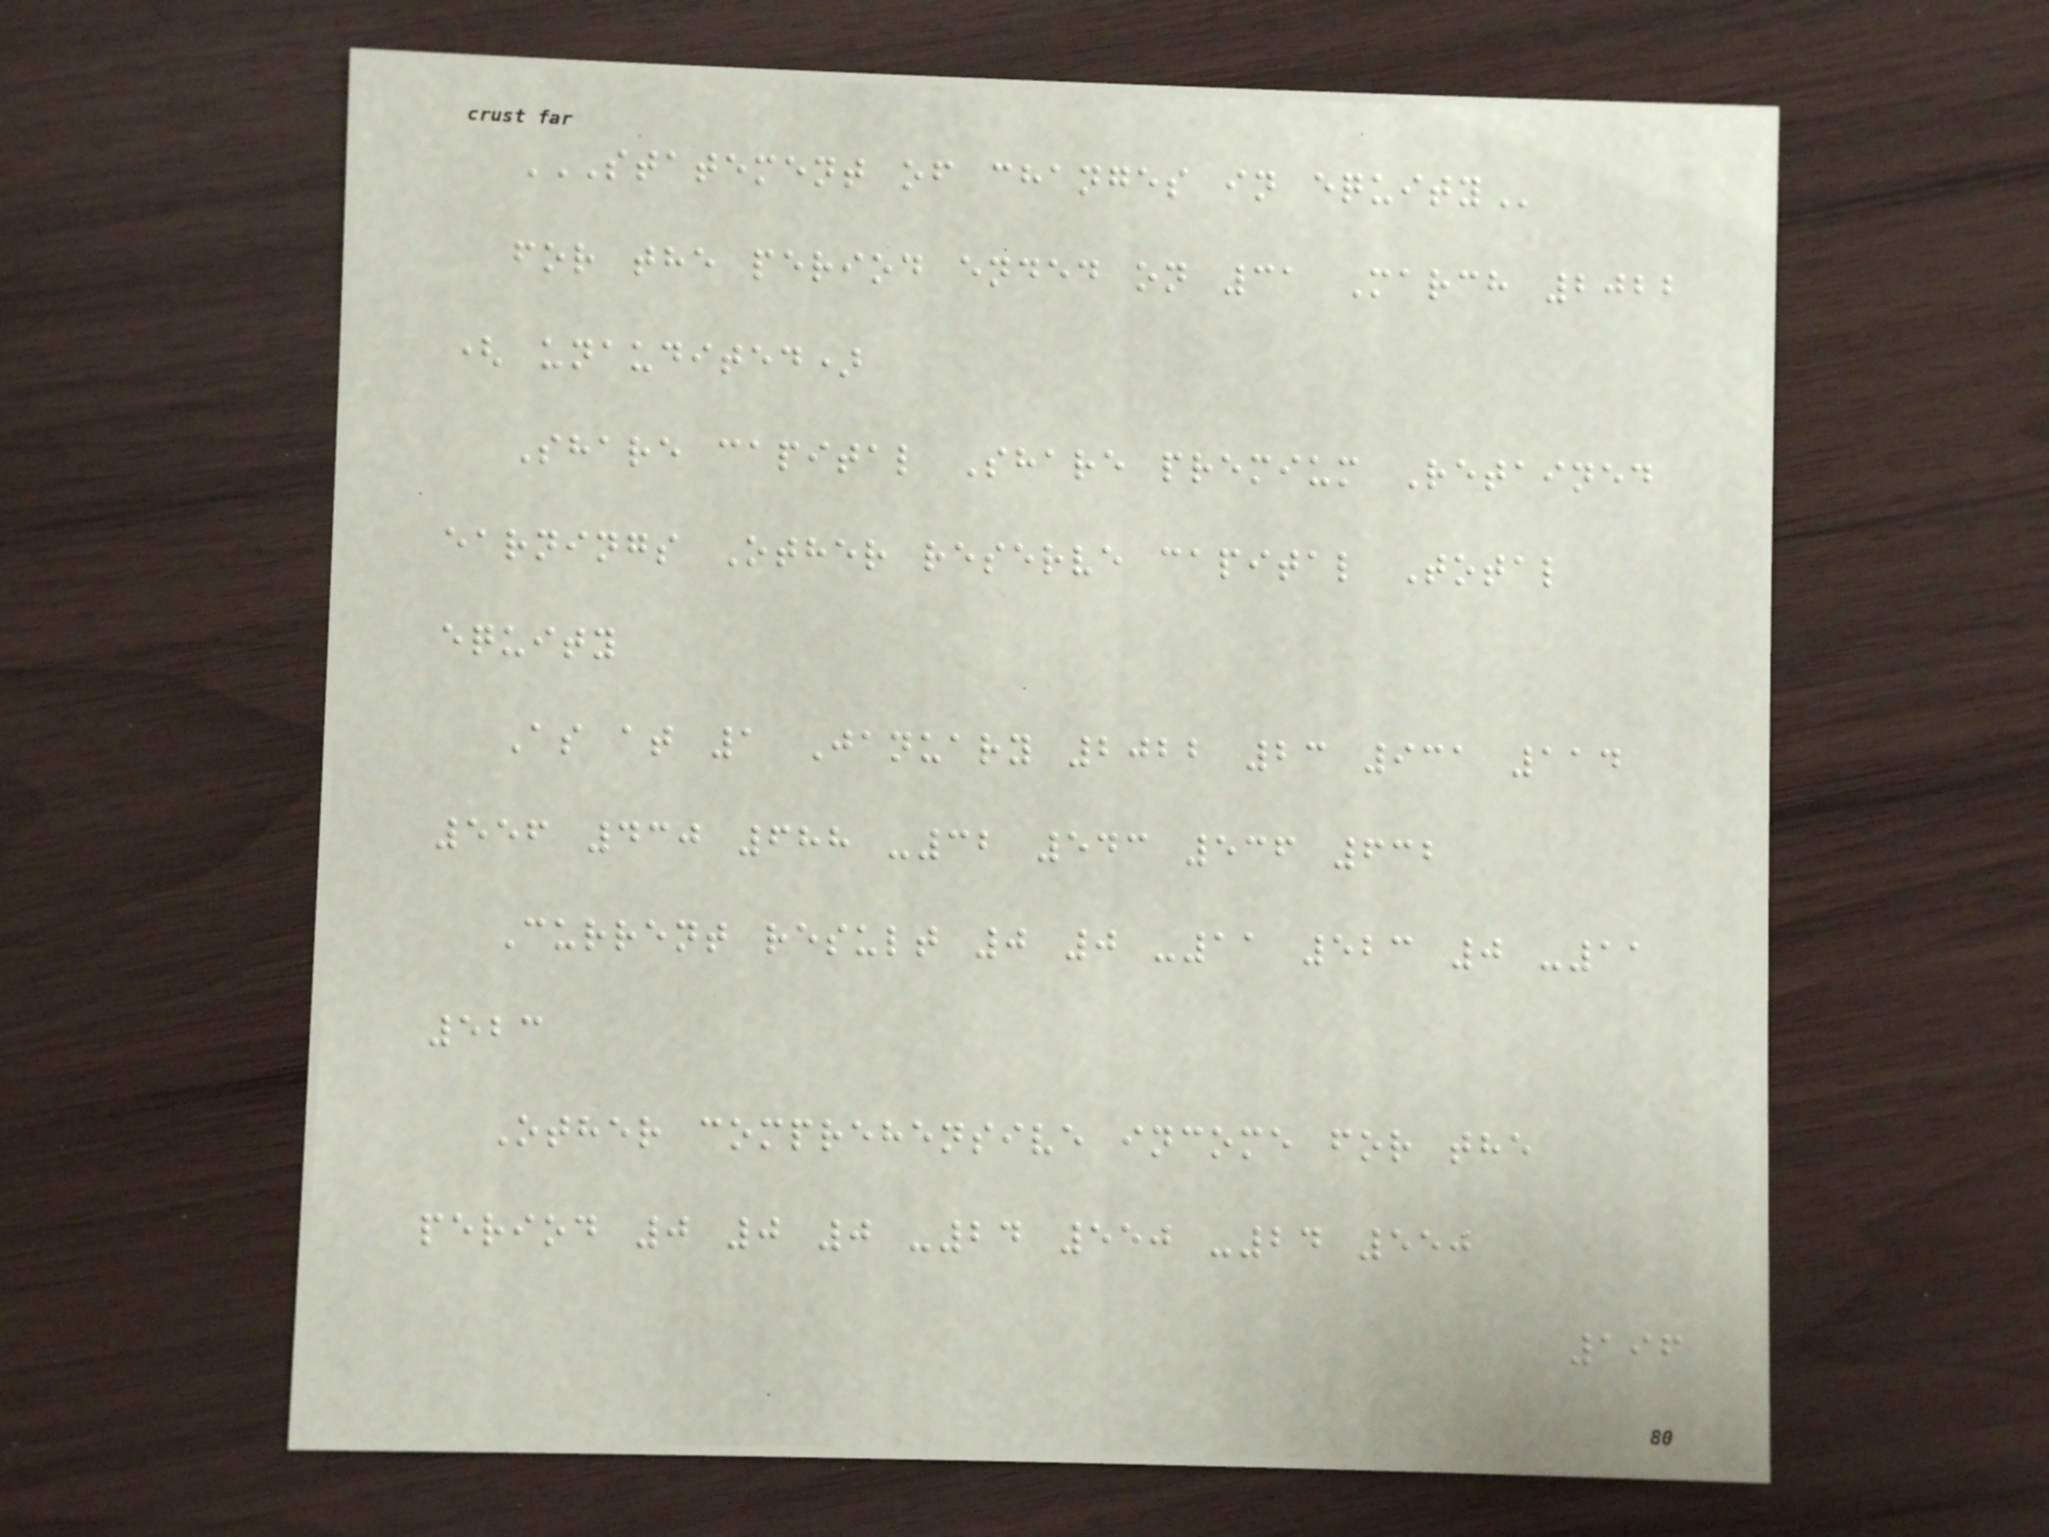STATEMENT OF CHANGES IN EQUITY
for the period ended on 31 March 2022
( unaudited)
Share capital Share premium Retained
earnings Other reserve capital Total
equity
As at 1 January 2022 23 931 114
556 430 688 -32 543 536 632
Current result 0 0 -11 523 0 -11
523
Other comprehensive income for the
period 0 0 0 -24 550 -24 550
196
